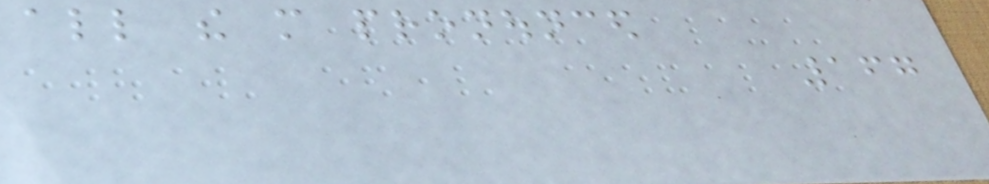all the more pronounced
167
